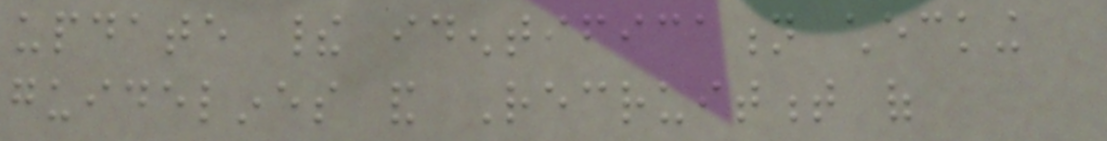update their identification checking
guidelines and Recruitment of
